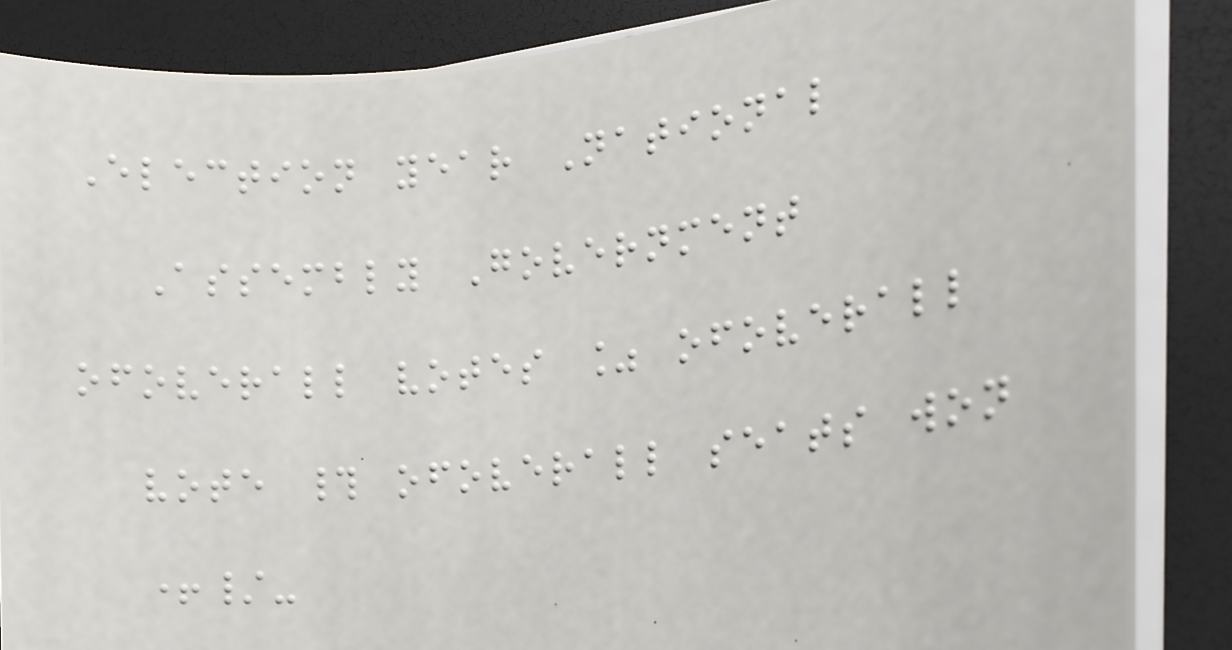Election year National
Assembly Government
ofoverall votes % ofoverall
vote # ofoverall seats won
+/-
